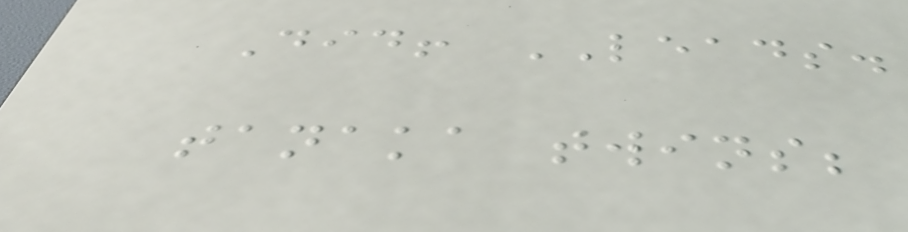Did! LEADS.
tanaka twins;
